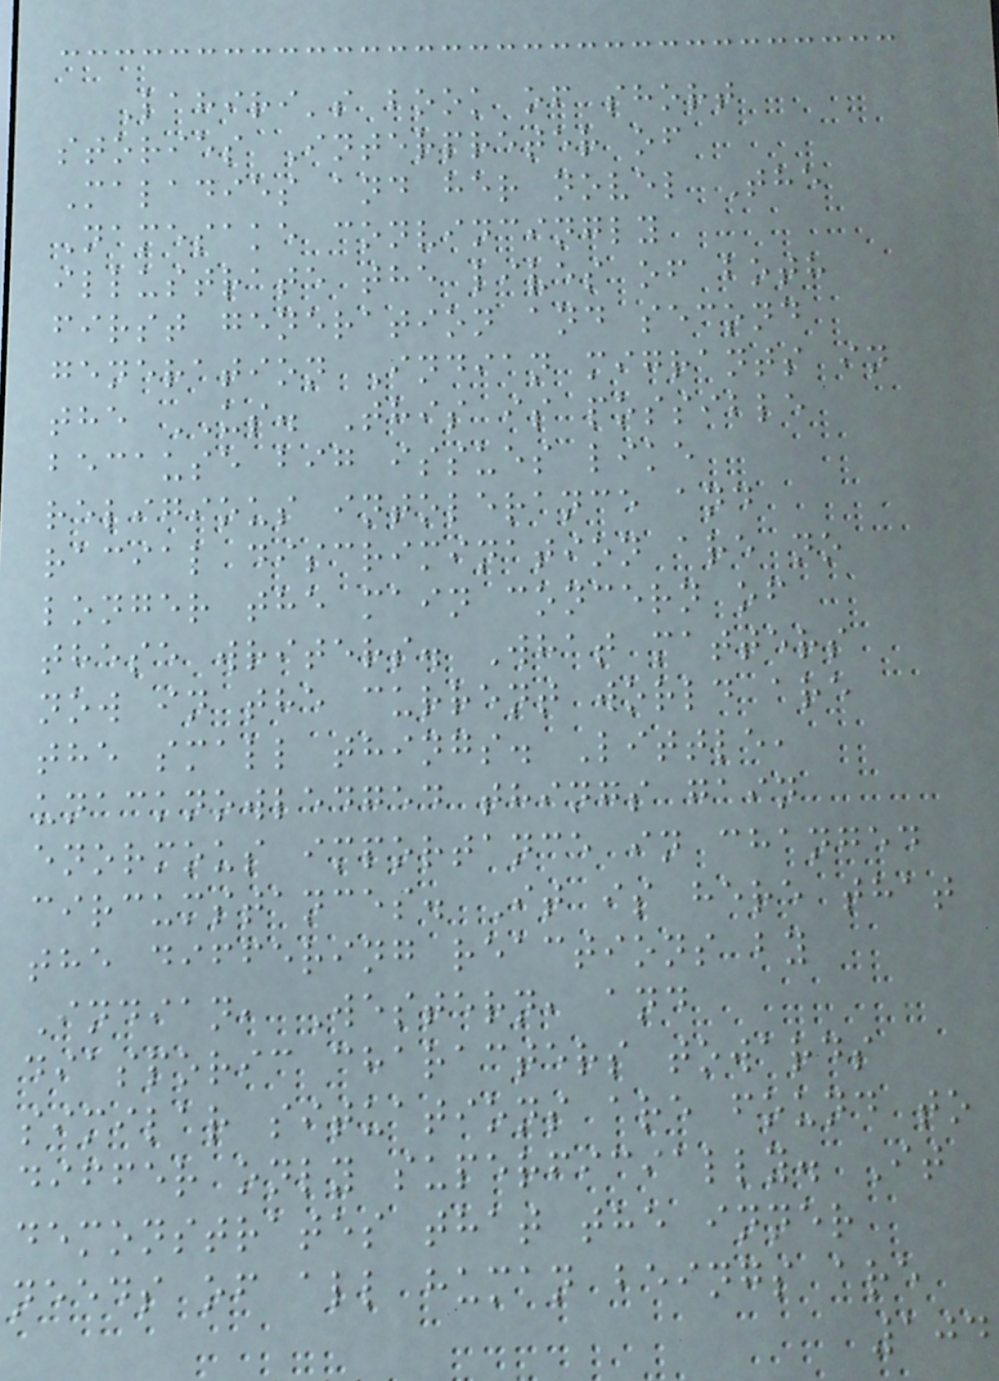Lahiri's book of short
stories Interpreter of
Maladies and her novel The
Namesake convincingly
illustrate the lives of both
first generation and second
generation Indian migrants in
the US. This is possible
because big issues like
religious intolerance and
racial discrimination are no
longer the main concern of
these writers. What matters
now in the current world are
the small things. Little,
unacknowledged things gain
enormous importance in changed
circumstances. It is here that
the differing reactions by
Indian, Western, and
diasporic characters towards
similar situations are found to
differ only superficially. It
demonstrates that the inner
needs of all human beings are
104
